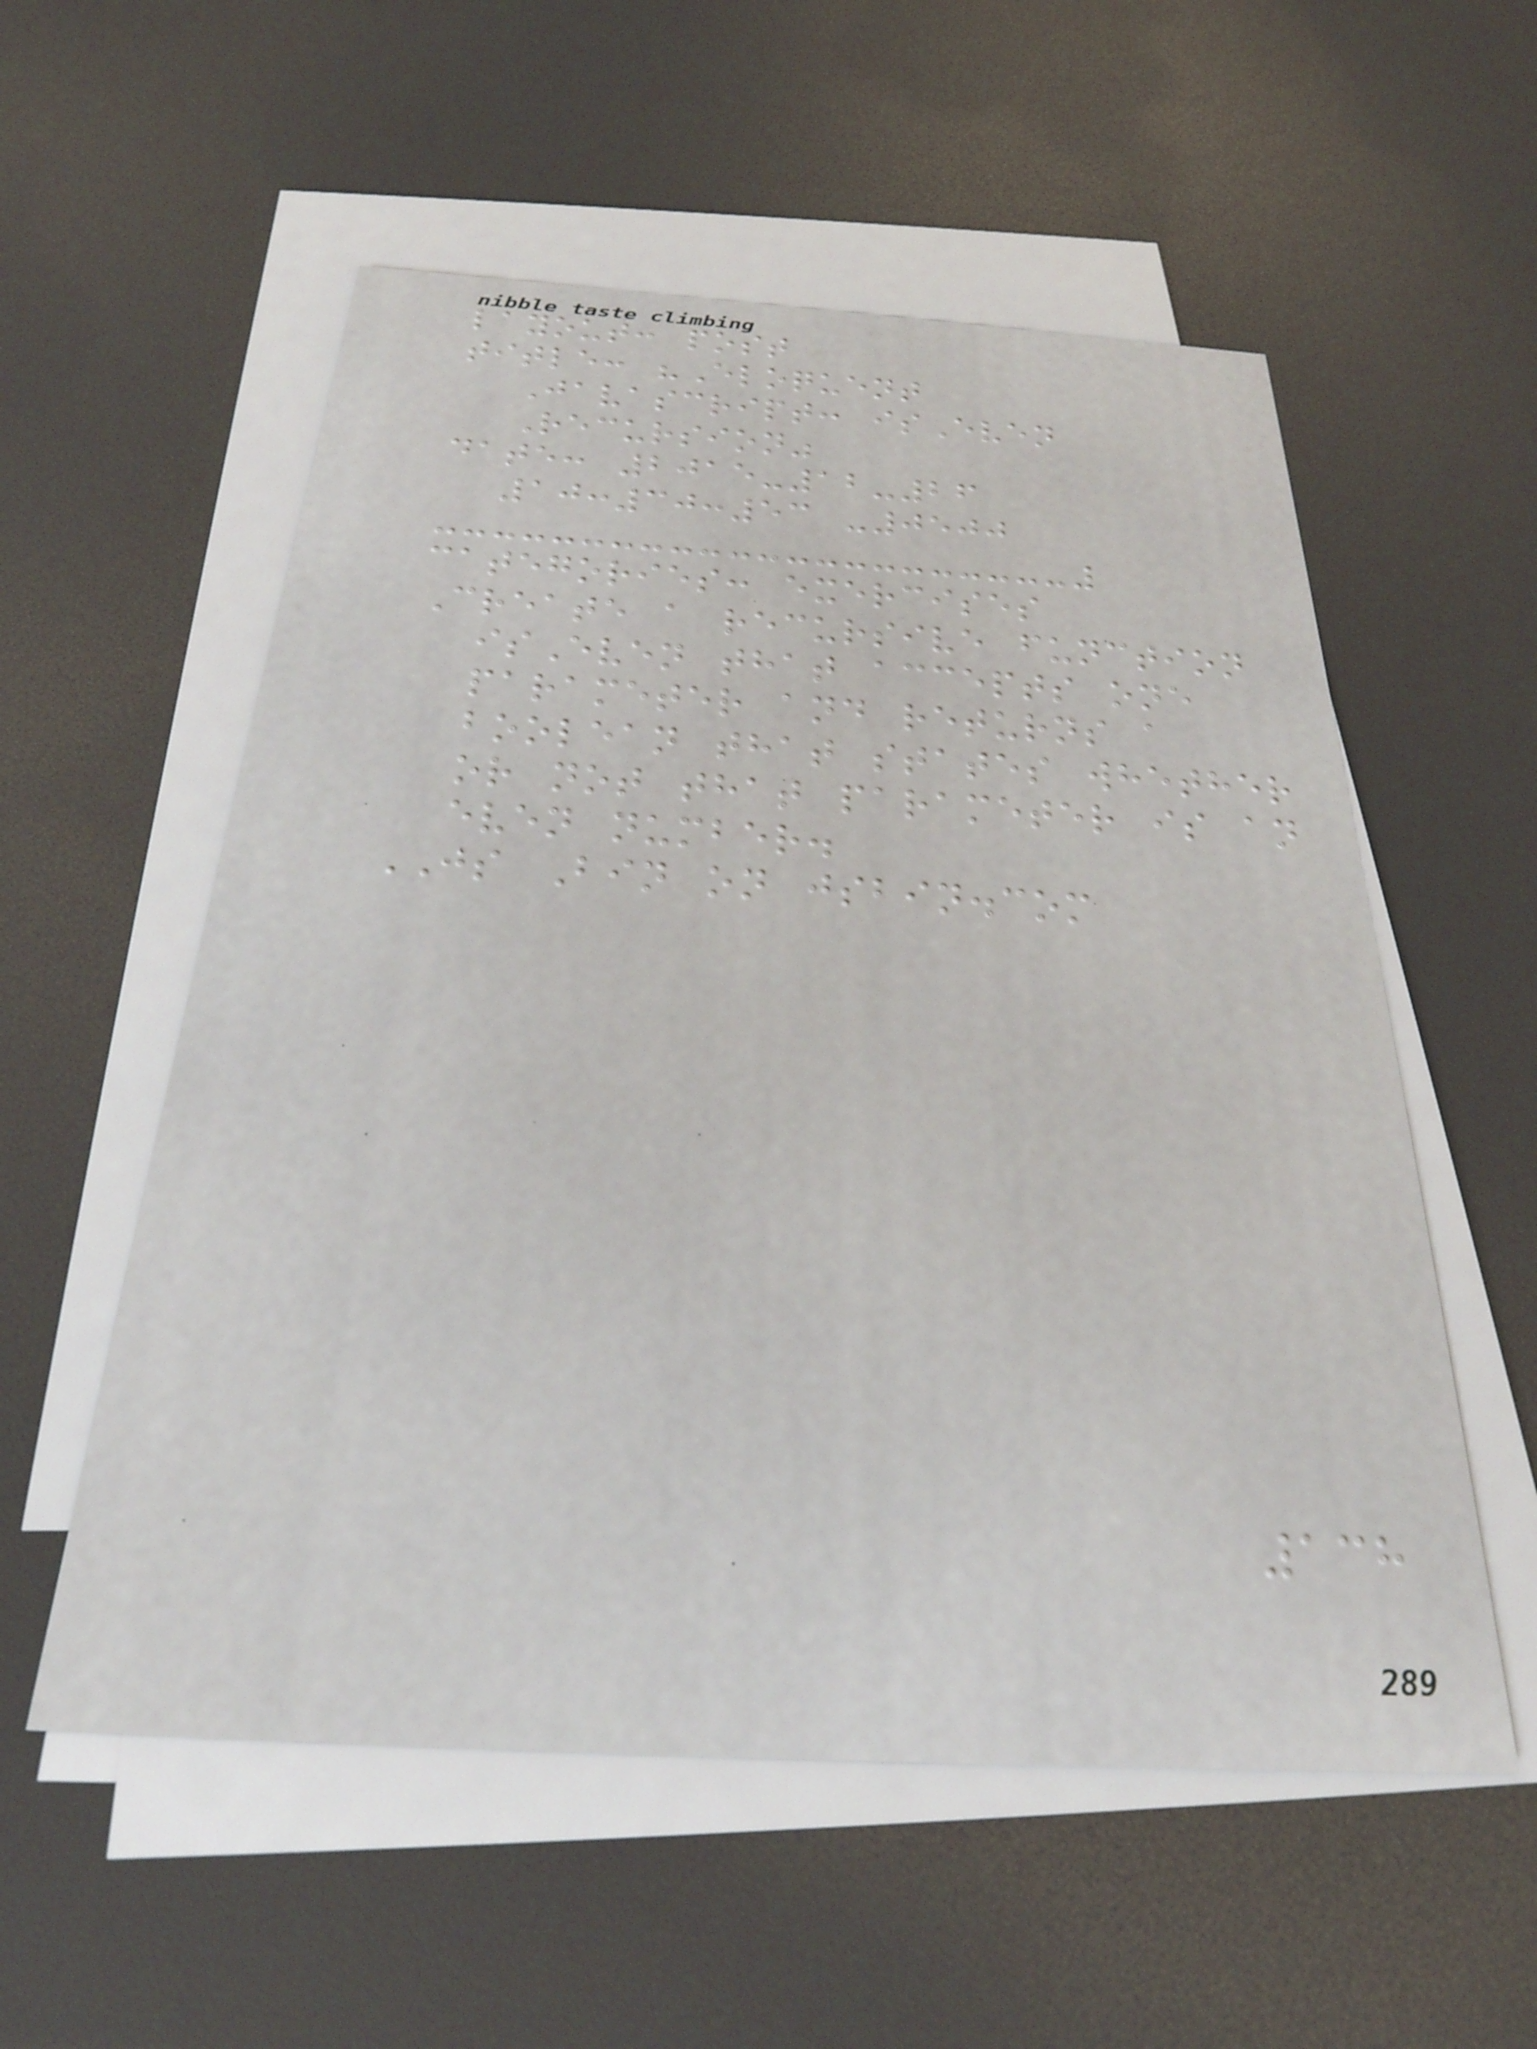layout: post
title: "Eloquent
Javascript: isEven
Recursion"
date: 2015-12-26
10:30:53 -0500
categories: exercises
Create a recursive function
isEven that accepts one
parameter and returns a
boolean that states whether
or not that parameter is an
even number.
JS Bin on jsbin.com
138
